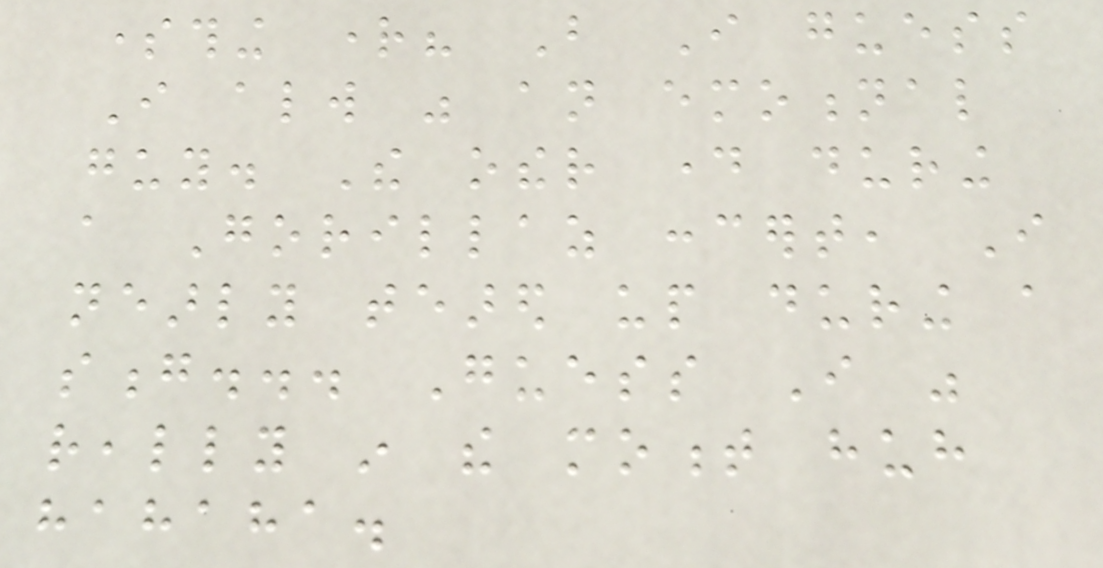something right? But I guess
I always was an emotional
guy. The other day during
a Gorillaz concert, I
nearly teared up during a
song... Guess I was
really in the moment huh
hahaha.
